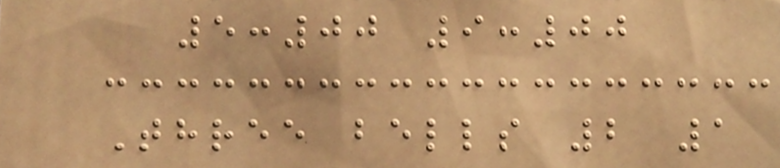5:00 9:00
Three bells 2 1
